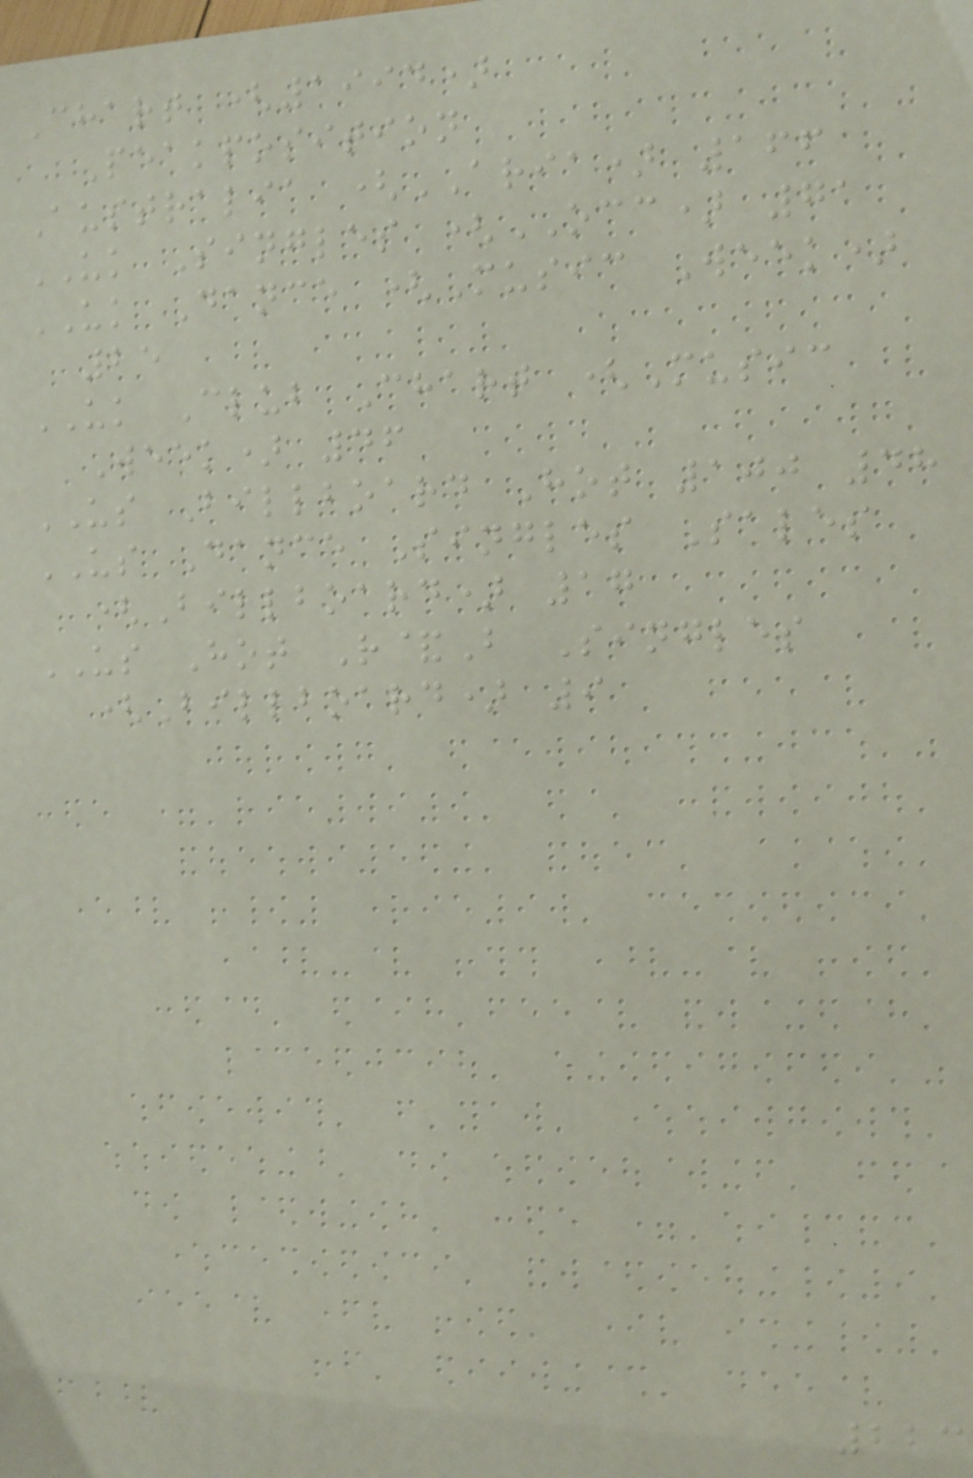Chart (1994)
Peakposition
Australia (ARIA) 166
UK Singles (OCC) 71
UK Dance (Music Week)
25
UK Club Chart (Music
Week) 46
US Billboard Hot 100 48
US Dance Singles Sales
(Billboard) 17
US Hot R&B Singles
(Billboard) 9
223
